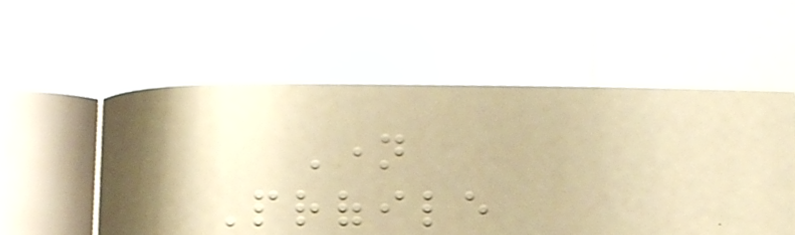Name
Profile
